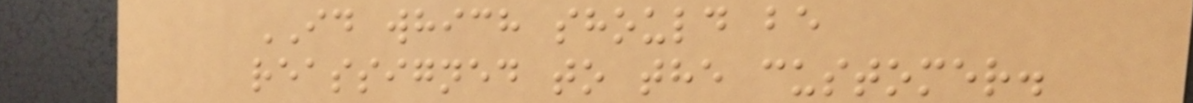ID which should be
reassigned to the customer.
